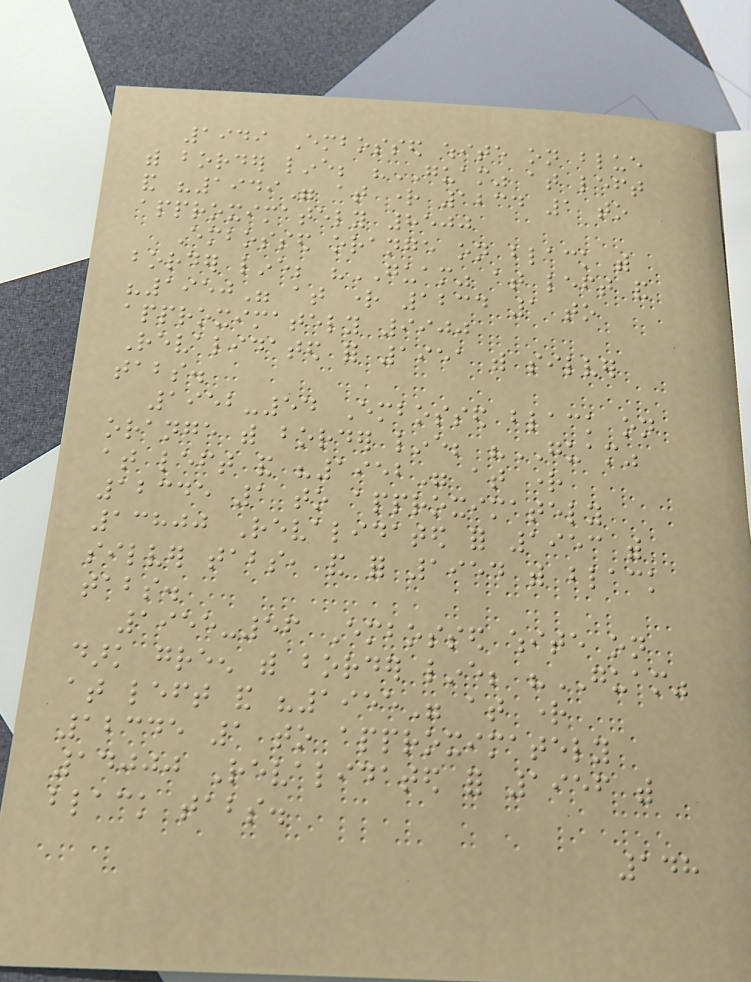1949 Embossed white on blue
with border line; "GUAM" at left
and "1949" at right 1234 1 to
approximately 8500
Embossed orange on black with
border line; "GUAM" at left and
"1950" at right 1234 1 to
approximately 9900
Revalidated for 1951 with silver
tabs.
1952-54 Embossed black on
orange with border line; "GUAM"
at left and "1952" at right
12345 1 to approximately
13800 Revalidated for 1953 with
silver tabs, and for 1954 with black
tabs.
1955-56 Embossed white on
dark green with border line; "GUAM"
at left and "1955" at right
12345 1 to approximately
14000 Revalidated for 1956 with
black tabs.
148
